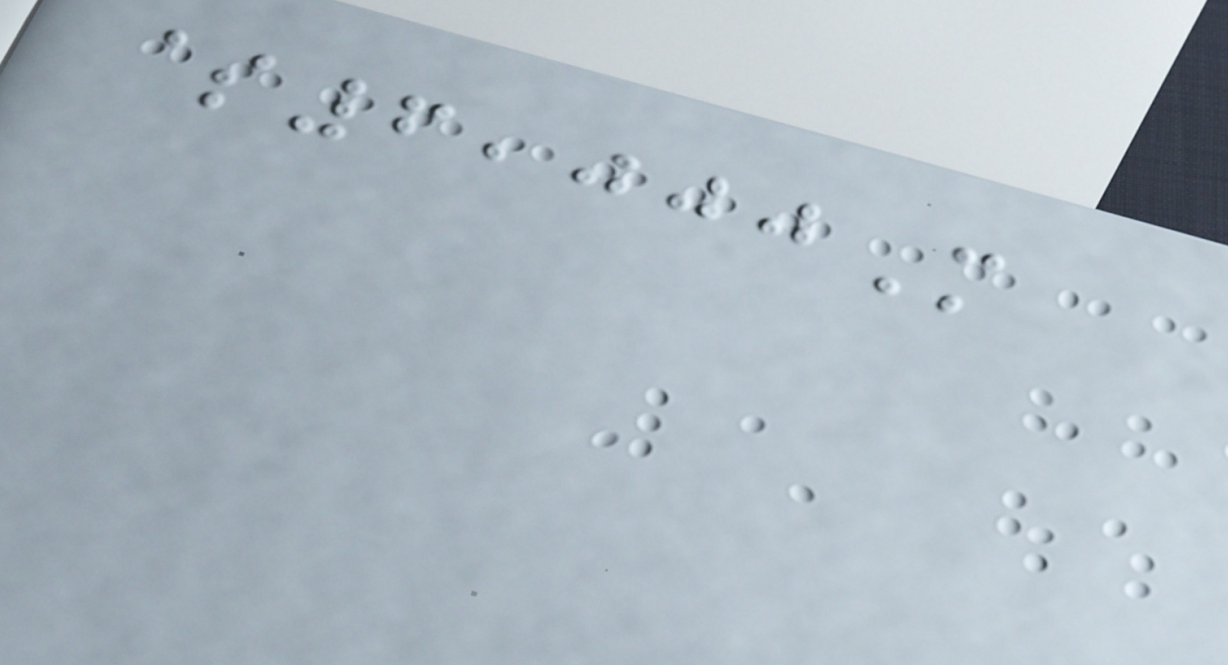$6,000M
